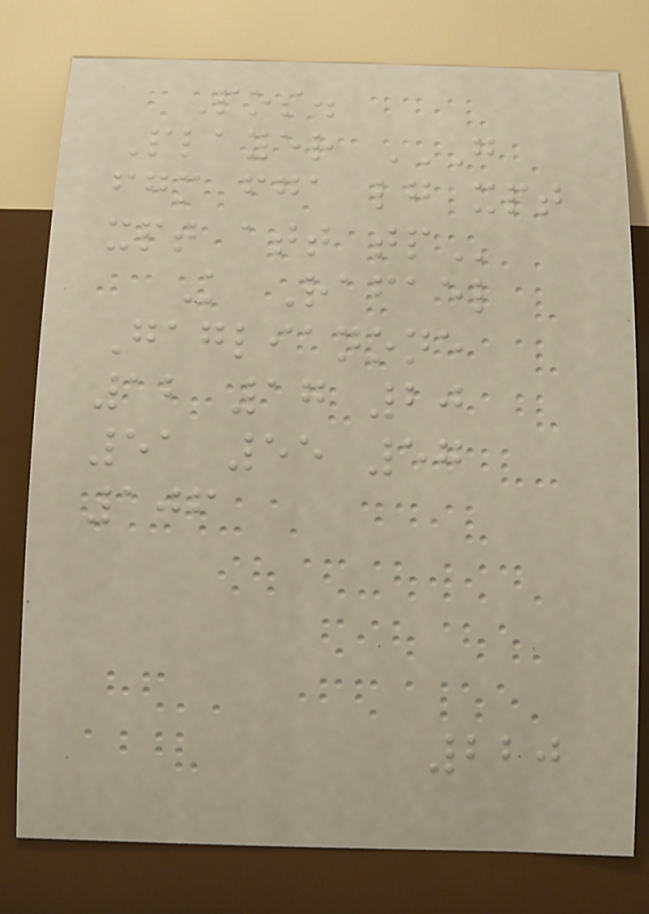Pos.
Player G
FGM FGA LG XPT
XPT ATT TP
K Rafael
Gaglianone
12 17 20
51 55 57
106
220
